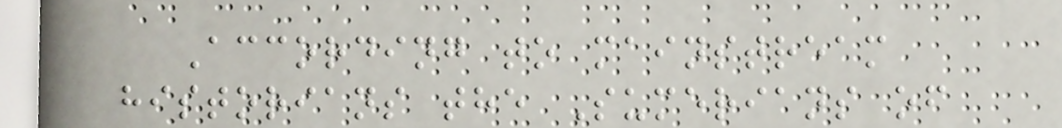According to mainstream
historians the Sumerians of
